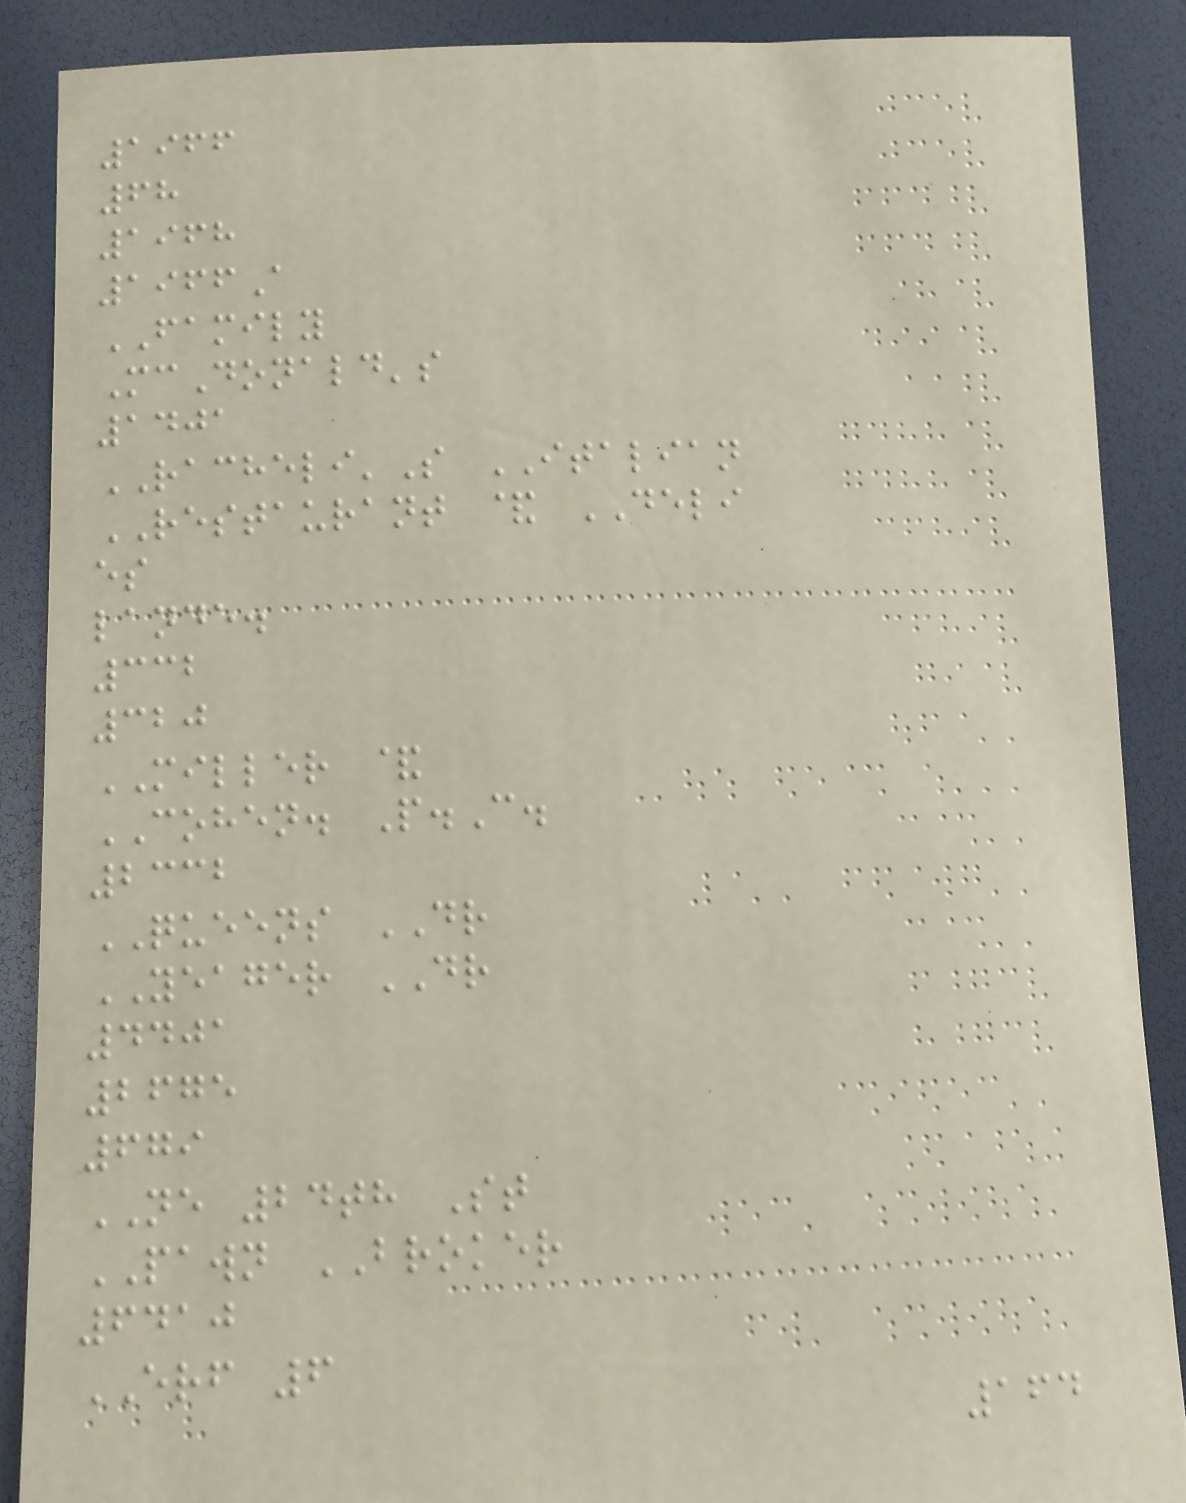1966
68
1968
1966A
FAMILY
McDonald's
1401
RACHELI'S ITALIAN
RESTAURANT & DELI
es
lande.
332
320
MILLER &
COHEN. P.C.
2332
QUEENS DR
YEAGER DR
4401
2675
679
NE 24th St
PAWN BROKER
6410
ERF 6
164
